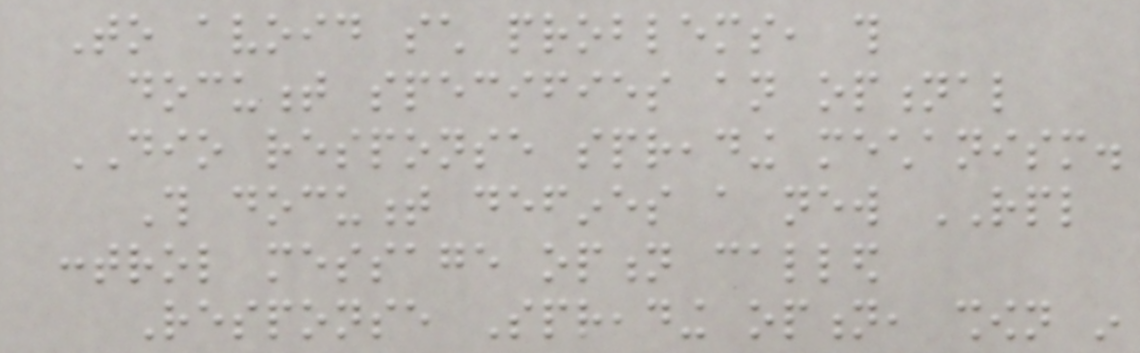To avoid such problems, this
document specifies an optional
DIO response spreading mechanism.
This document defines a new RPL
control message option called
Response Spreading option, shown in
